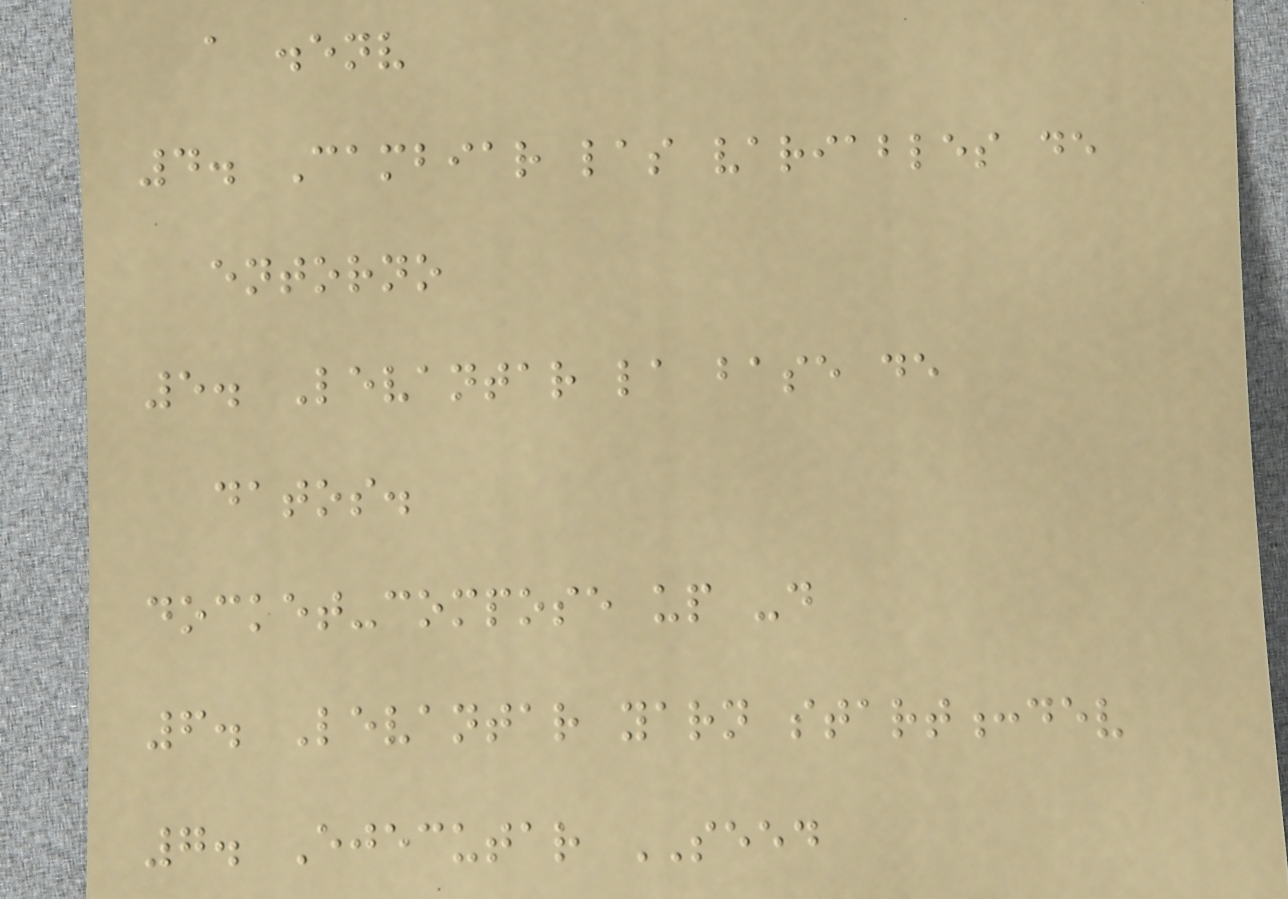a .env
4. Cambiar las variables de
entorno
5. Levantar la base de
datos.
docket-compose up -d
6. Levantar yarn start:dev
7. Ejecutar SEED
